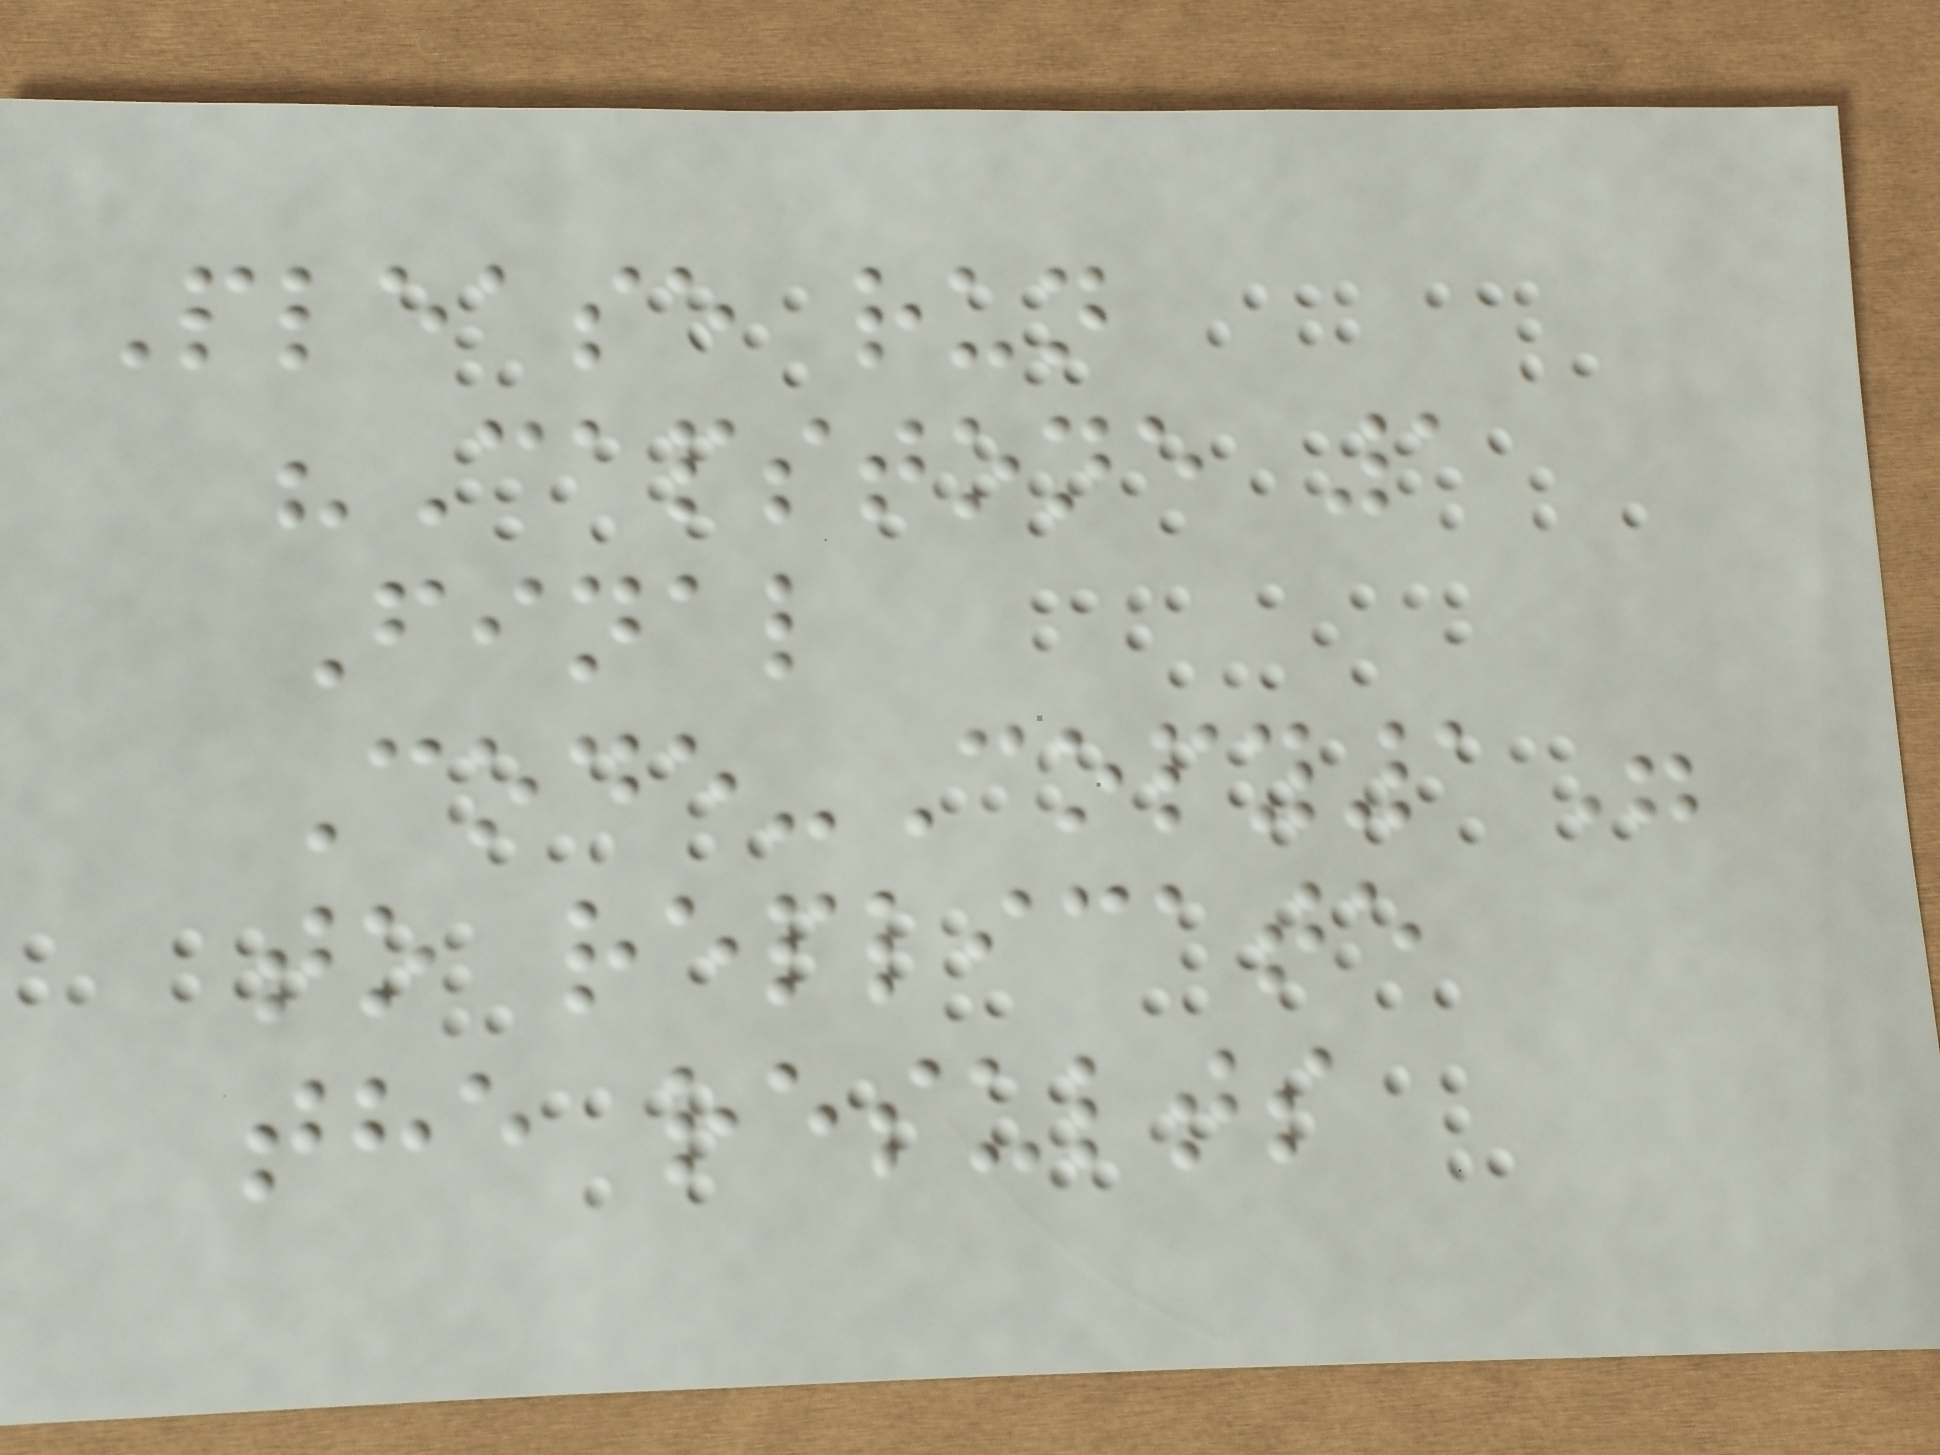Please run
"Capstone 1
Final
Code-Copy1"
to replicate
the results
